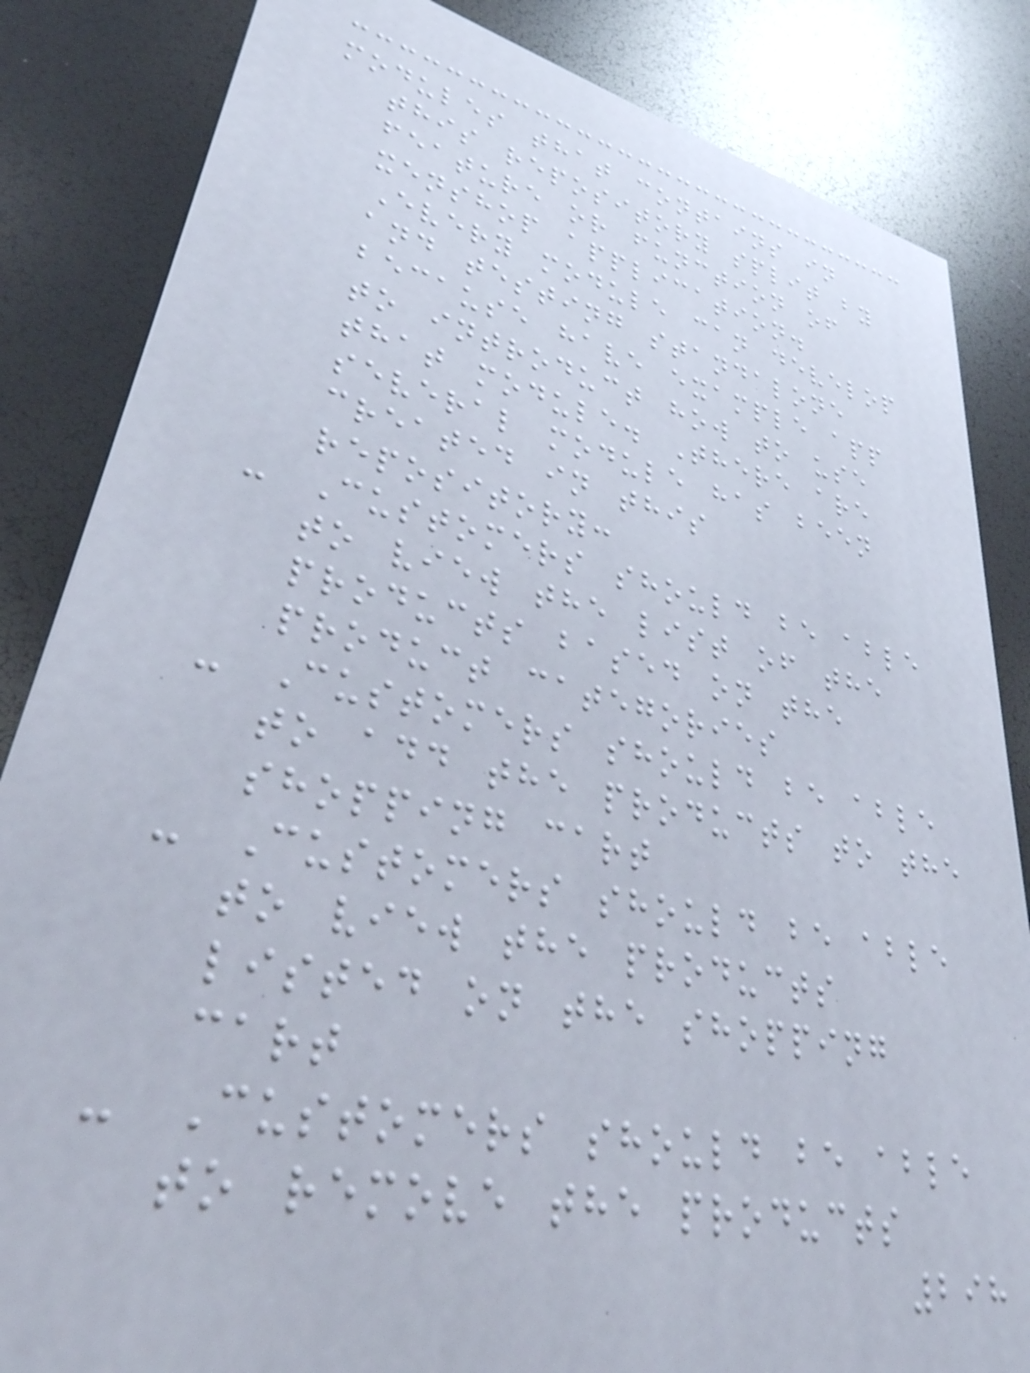modules that contains in
this repository split by
feature or function of
xenshop application.
Every module can develop
and testing standalone
because have example app
to introduct how to use
that module. There are
several module has been
created in this
repository:
- Customers should be able
to view the list of the
products based on the
product categories
- Customers should be able
to add the products to the
shopping cart
- Customers should be able
to view the products
listed on the shopping
cart
- Customers should be able
to remove the products
298
